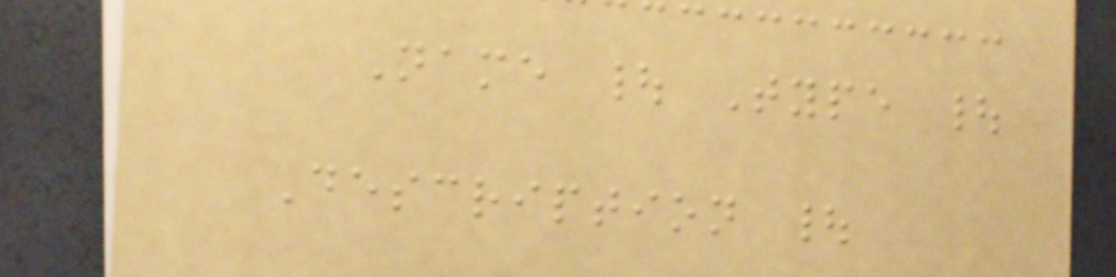Name | Type |
Description |
